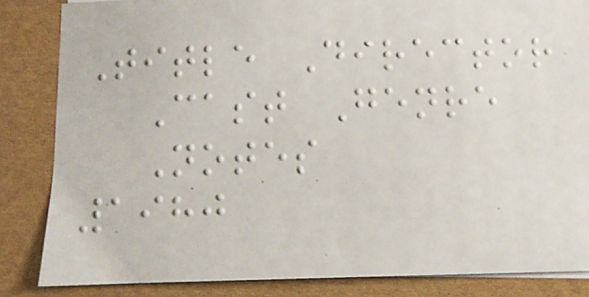Title Director
Cast Genre
Notes
1980
